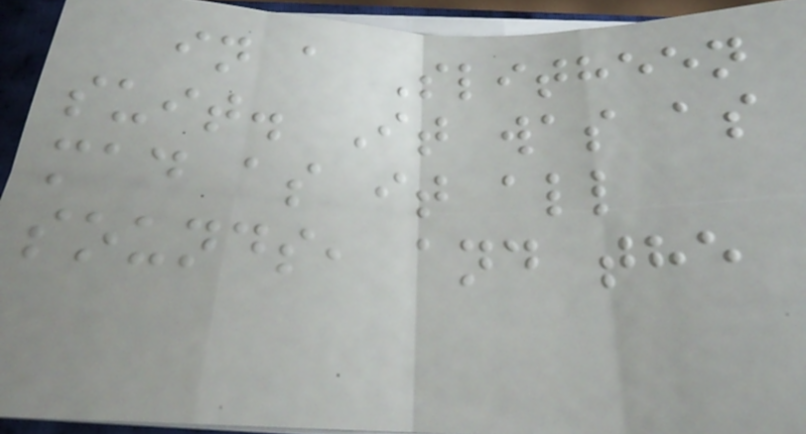in a Slitheen
suit. It was as
mad as it all
sounds, and the
